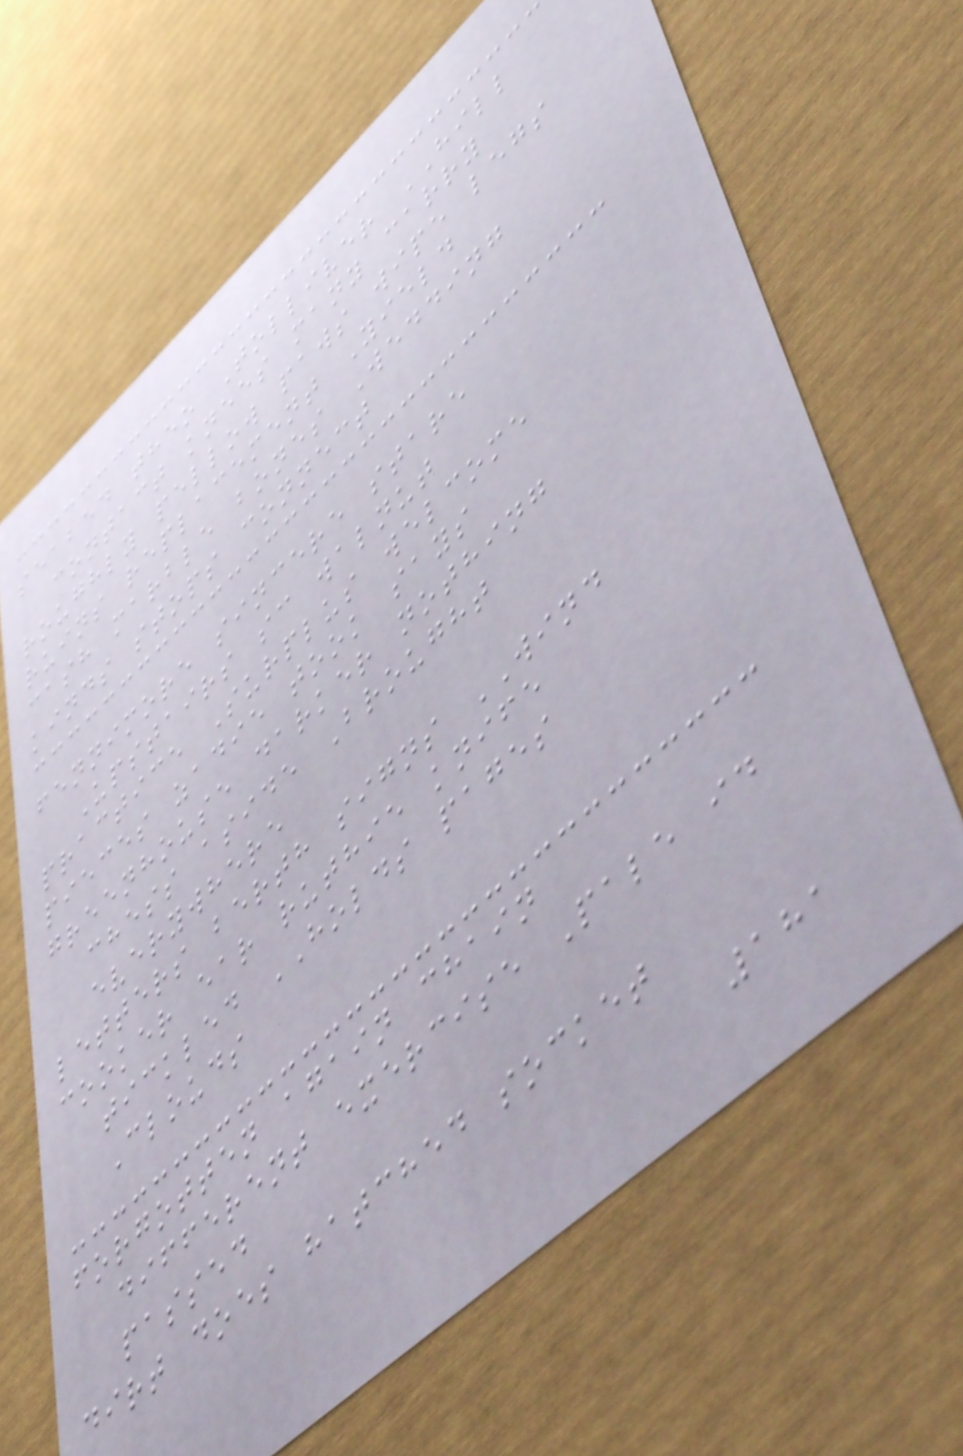seabed theo Tolliver HILL
contact knees many carry
roughly pellow paws wipe legs
ruins replacement Yield
cash marble bones Wedding
kinds stops connect
fennimore sincere stare
Upstairs sc walnut
practice Surplus welcome
pieces zadie took says
greenhouse darker nothing
chess aside Brought
everywhere
letters berth signs WIND
cooker ear ruthie knife
tickled HOLDS pages
Clouds
forgotten again chain
different exercise Pale id
passed
dirt does hatched socket
181
